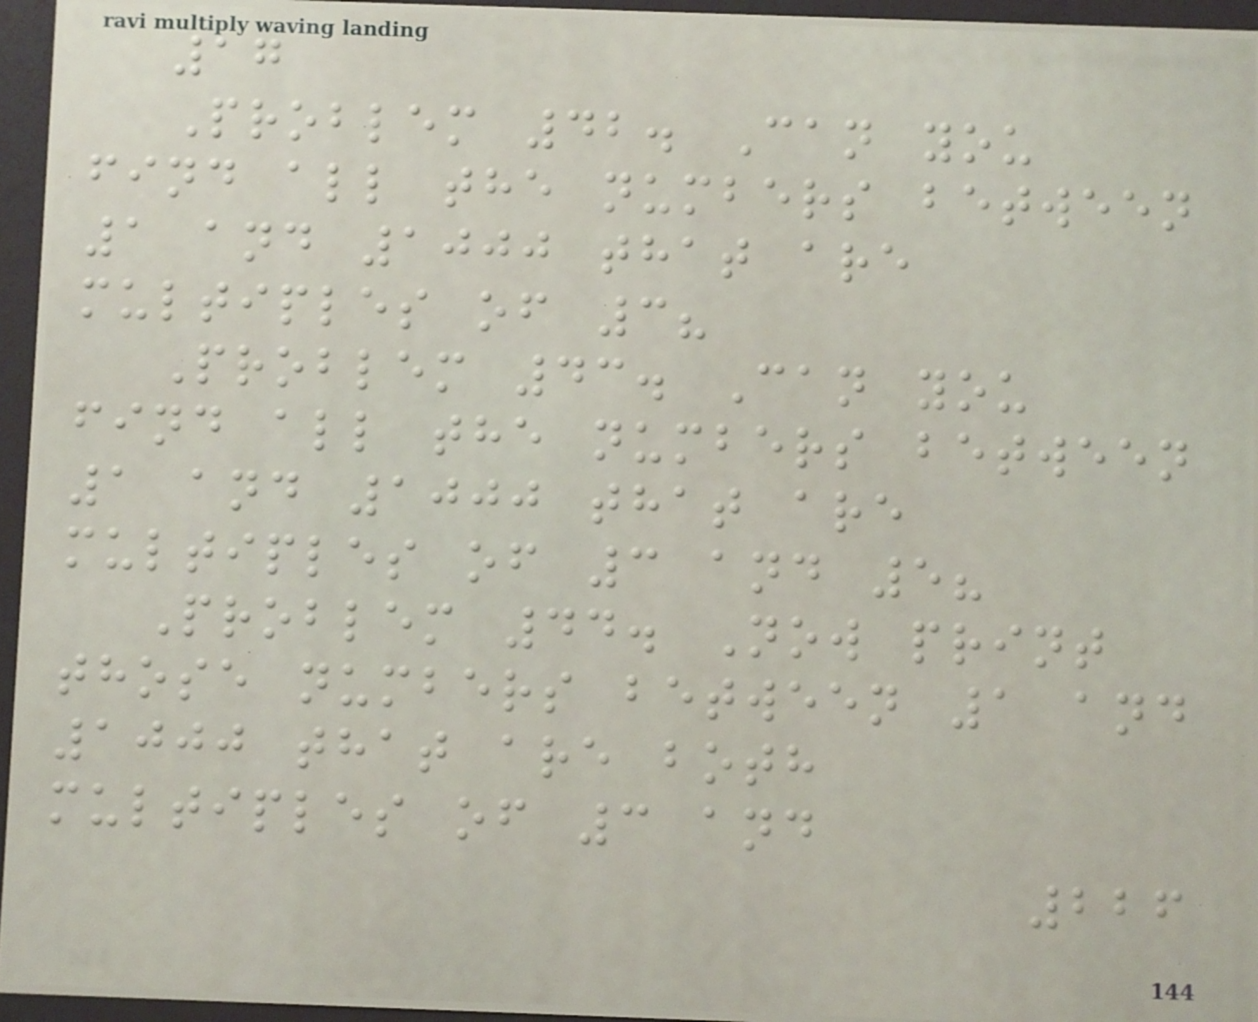17
Problem 42. Can you
find all the numbers between
1 and 1000 that are
multiples of 3?
Problem 43. Can you
find all the numbers between
1 and 1000 that are
multiples of 3 and 5?
Problem 44. Now print
those numbers between 1 and
1000 that are both
multiples of 3 and
226
